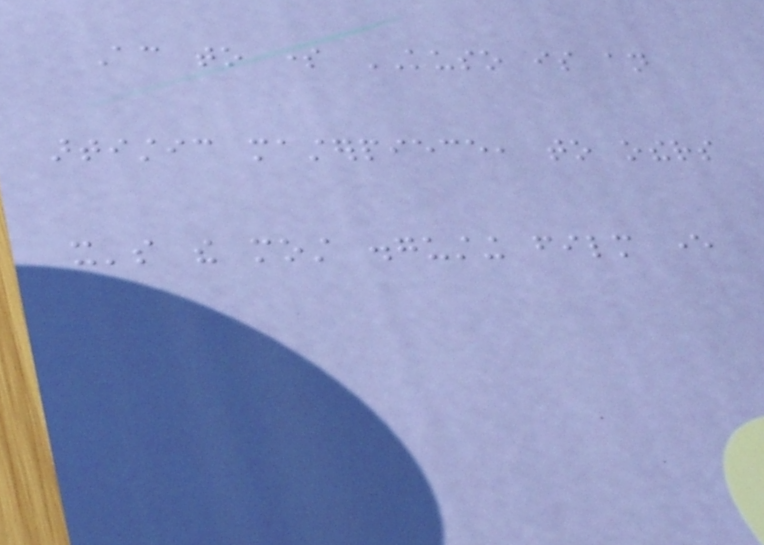According to some KUSO is an
artistic masterpiece, to others
it's the most disgusting film ever
